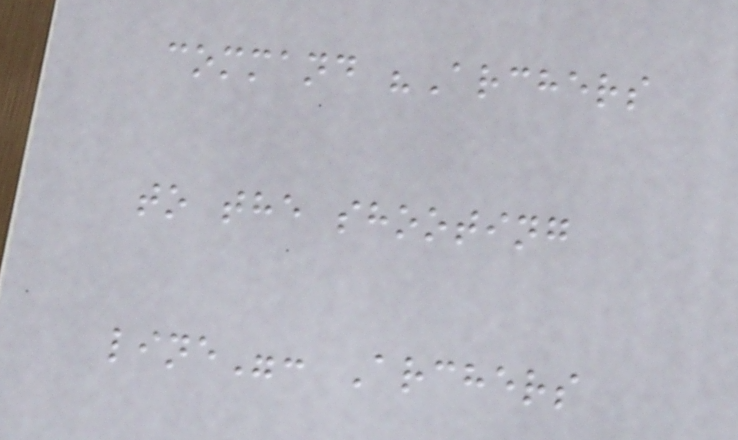command "Archers
to the shooting
line": Archers
